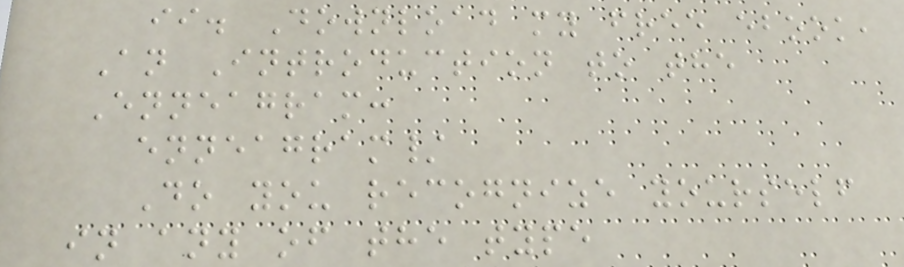ii. Download my free ebook,
An Introduction to the
Enneagram:
enneagram/
Do you recognize yourself
in any of the type
